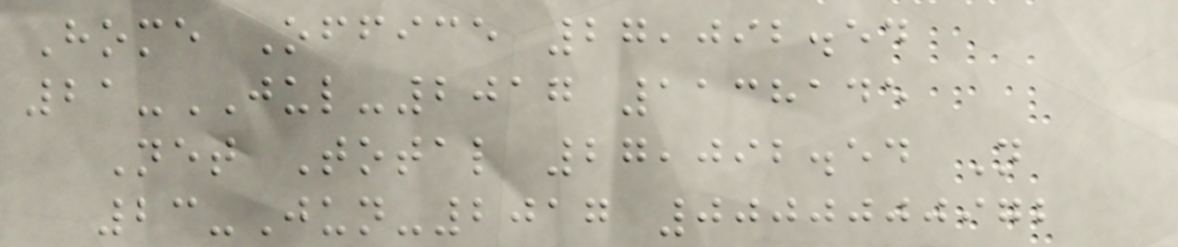Home Office 27,092.54
21-JUL-2017 1138145
Net Total 27,092.54 N
23-Jun-2017 0000000972
